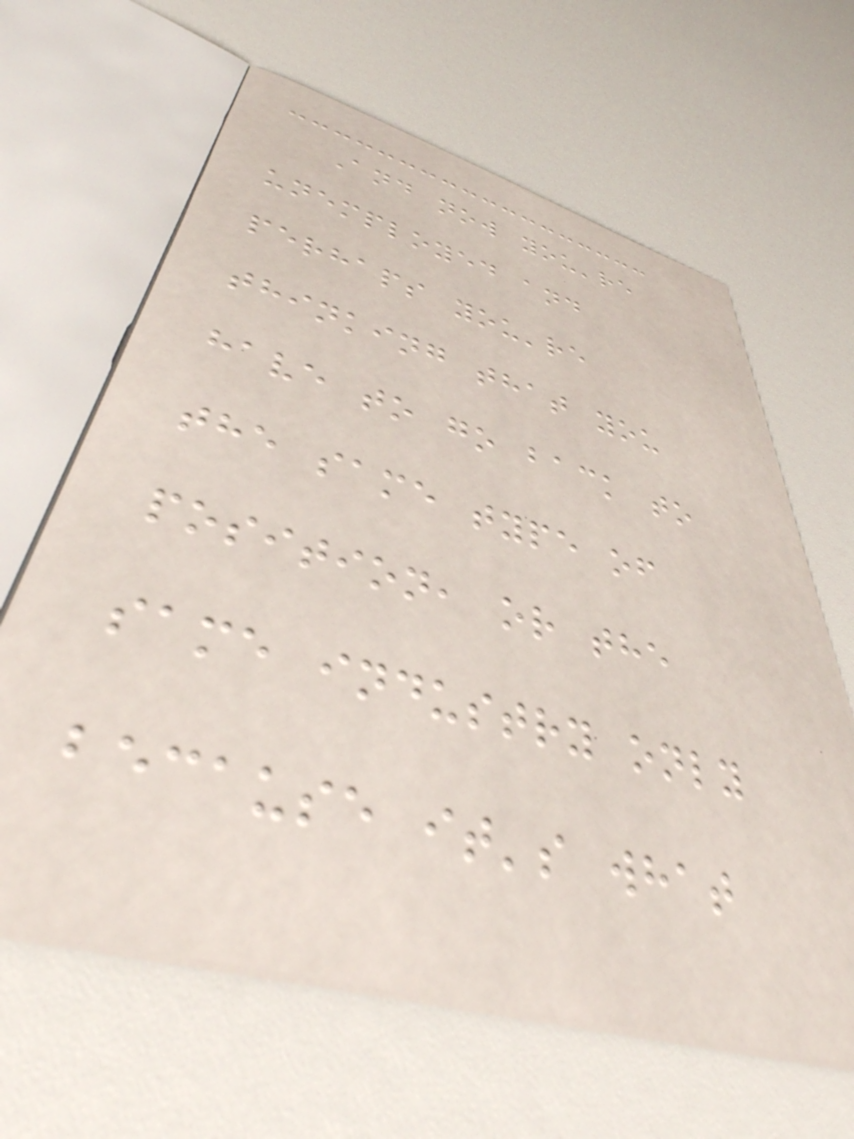And now you're
unemployed and
perhaps you're
thinking that you
have to go back to
the same type of
position, or the
same industry only
because it's what
